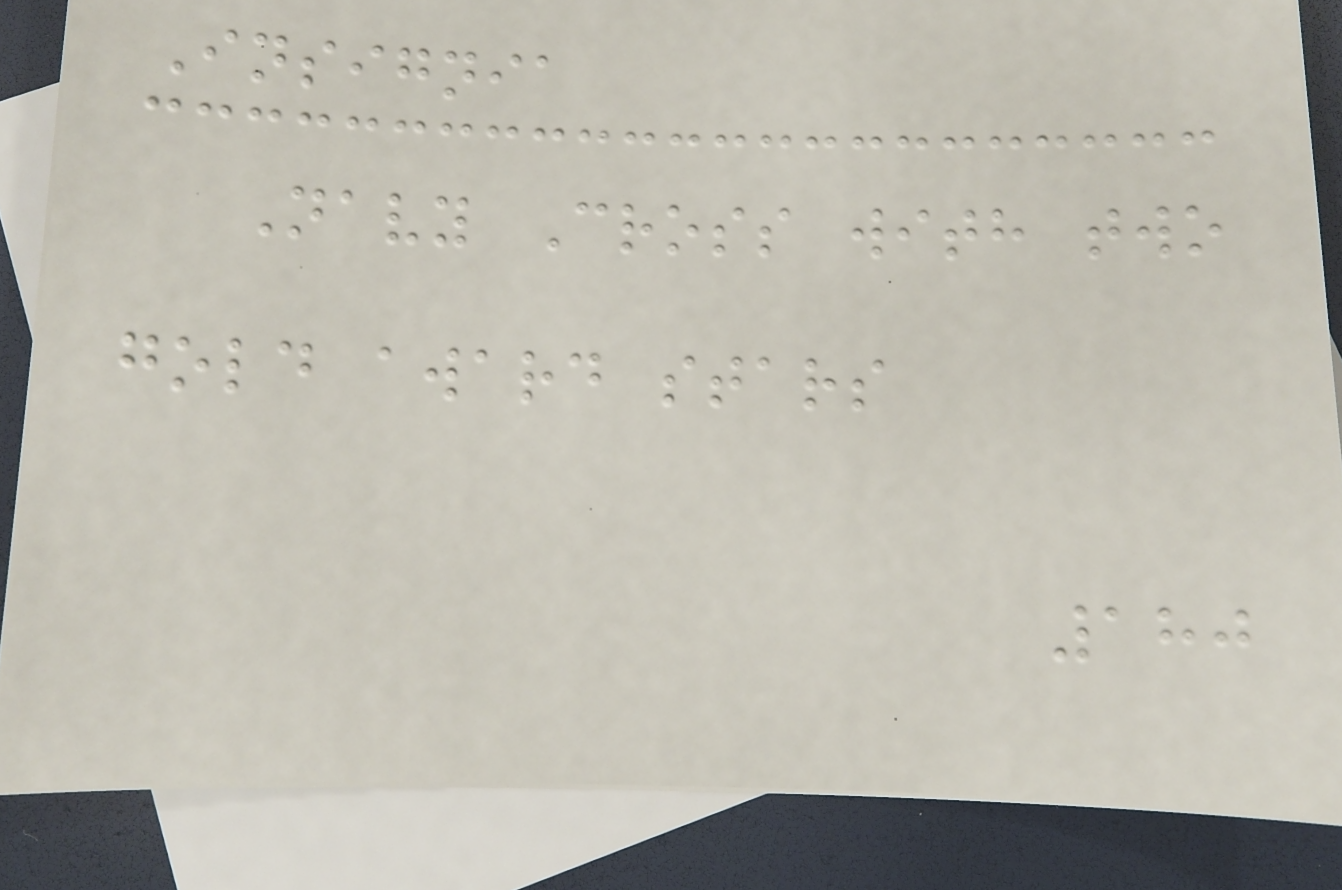Insignia
Navy Cross with two
gold award stars
180
